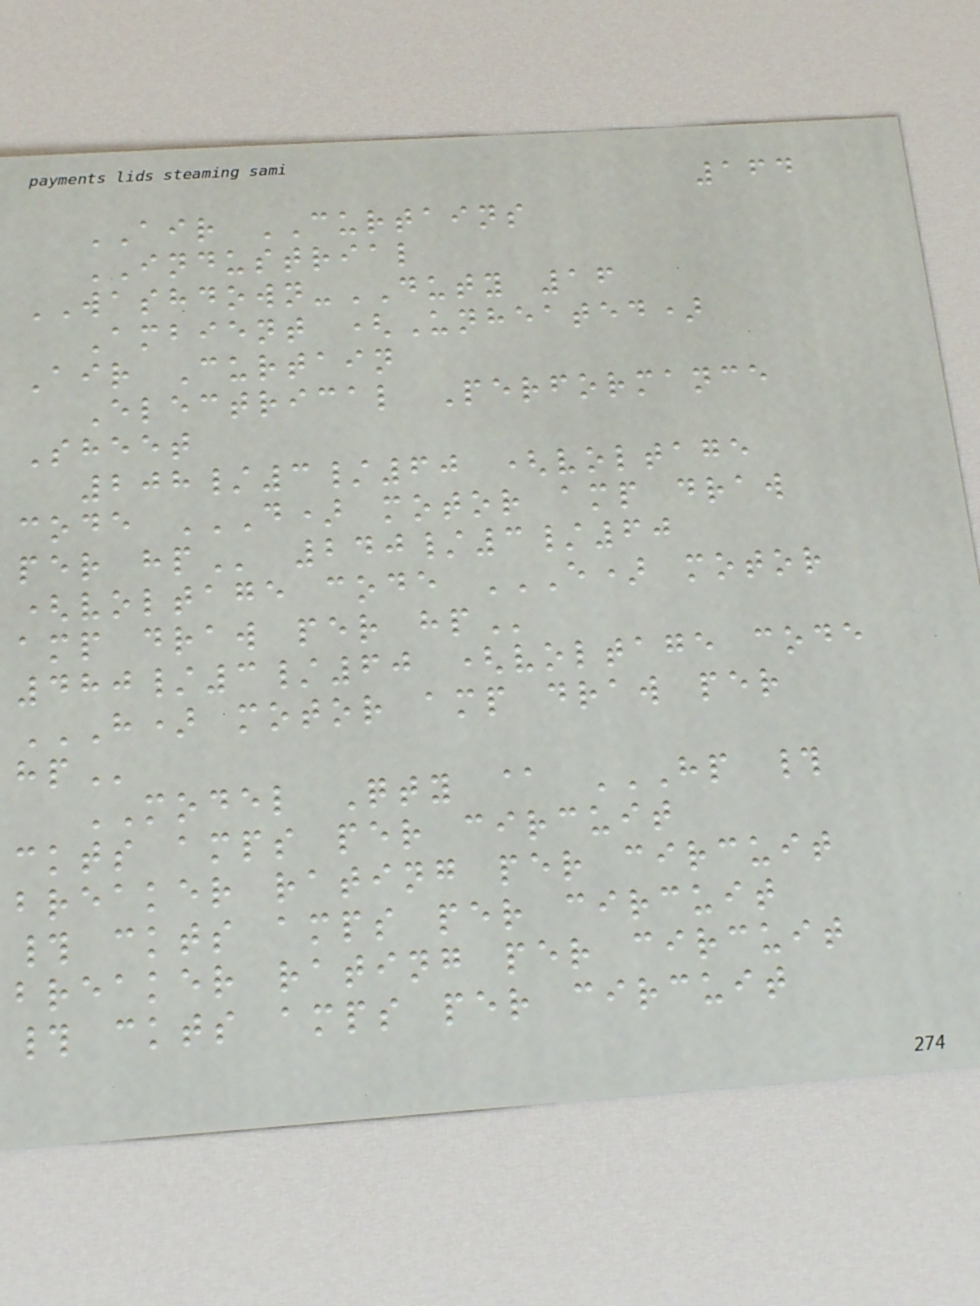164
AIR CURTAINS
INDUSTRIAL
WASHDOWN-DUTY 16
Ambient (Unheated)
Air Curtain
Electrical Performance
Sheet
208/3/60 (voltage
code D) MOTOR AMP DRAW
PER HP 240/3/60
(voltage code E) MOTOR
AMP DRAW PER HP
480/3/60 (voltage code
H) MOTOR AMP DRAW PER
HP
MODEL Qty @ HP #
CKTS AMPS PER CIRCUIT
BREAKER RATING PER CIRCUIT
# CKTS AMPS PER CIRCUIT
BREAKER RATING PER CIRCUIT
# CKTS AMPS PER CIRCUIT
